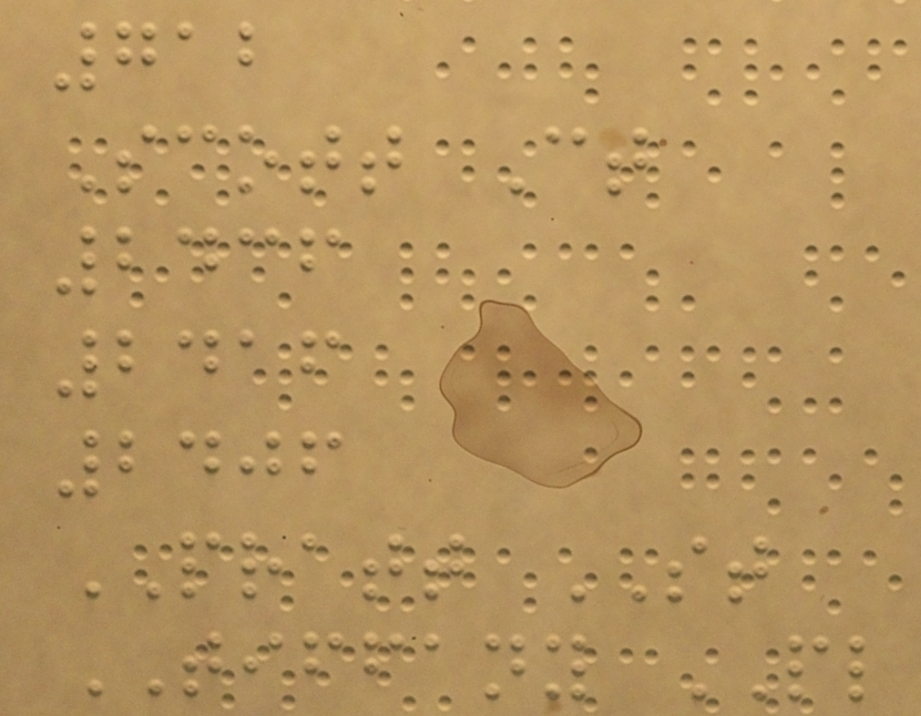712
Scott Ct
2436
2416
2406
PRATT ST
TIFFANY PL
